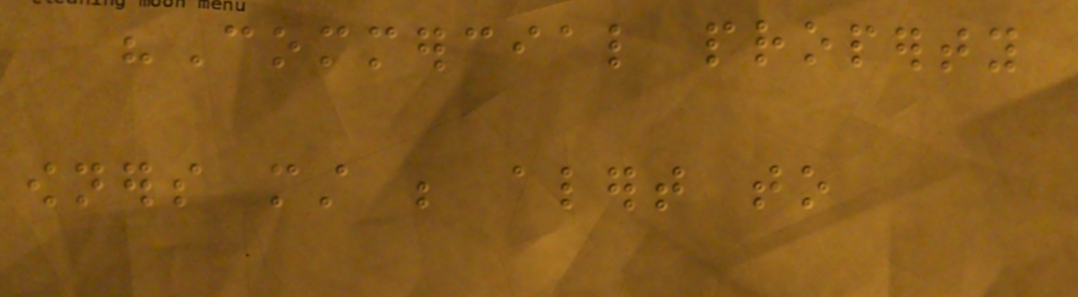"Commercial property
owners must be alert to
